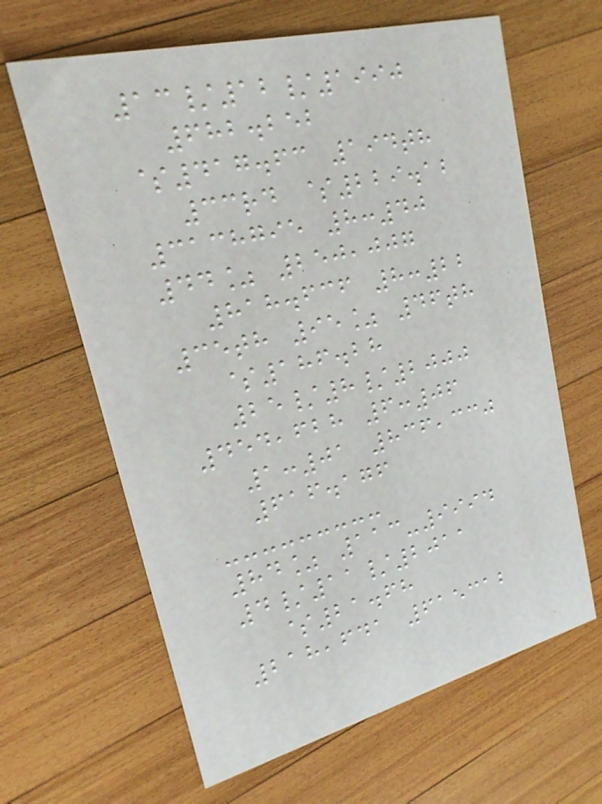13/12/1990
682.252
$417.63 194th
33rd $229.12
3138795 8:40
44% 250,007
818.636 8:22
35th 95% 46th
$186.28
25/8/2000
454,628 6:06
1:01 836,330
616.176
84% 113-9994
4/11/2011
$21.68
218,641 615312
